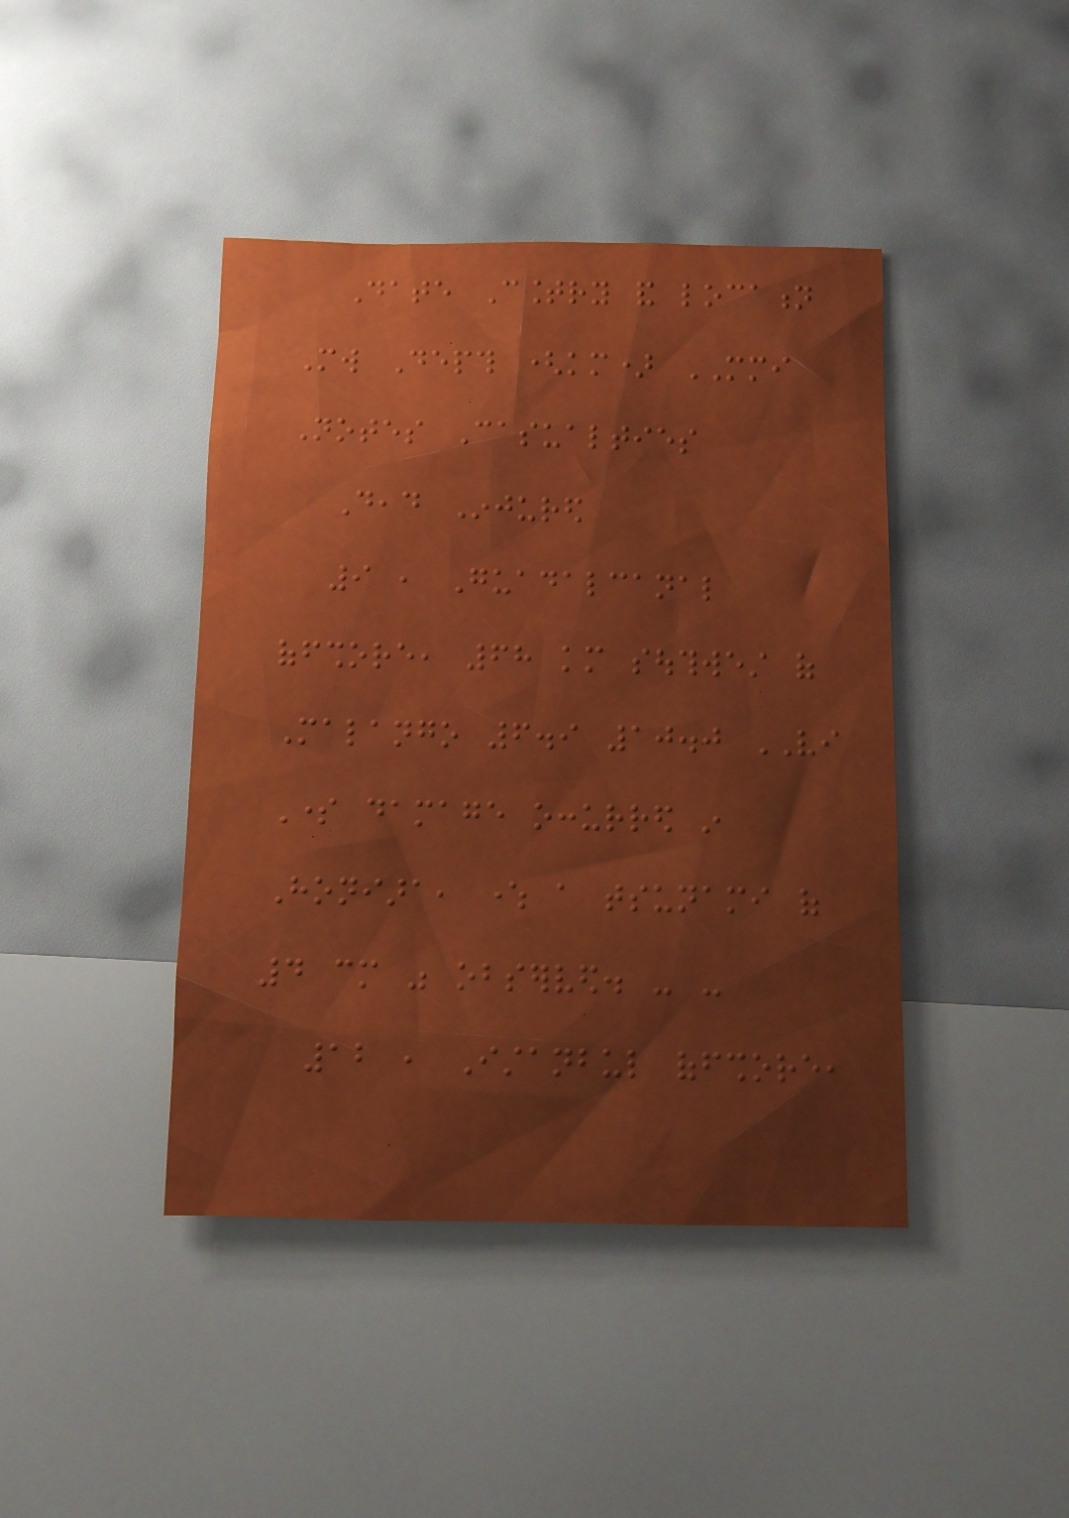Date Country and location
Mw Depth (km) MMI
Notes Casualties
Dead Injured
9 , Guadalcanal
offshore, 68 km southwest of
Malango 6.9 10.0 VI
Some damage occurred in
Honiara, where a tsunami of
4 cm was observed. - -
12 , Istanbul offshore,
